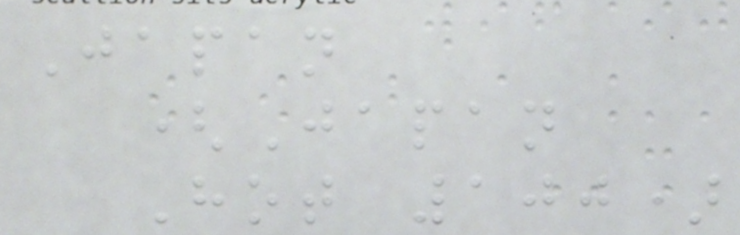Japan
(Japan
Hot 100)
